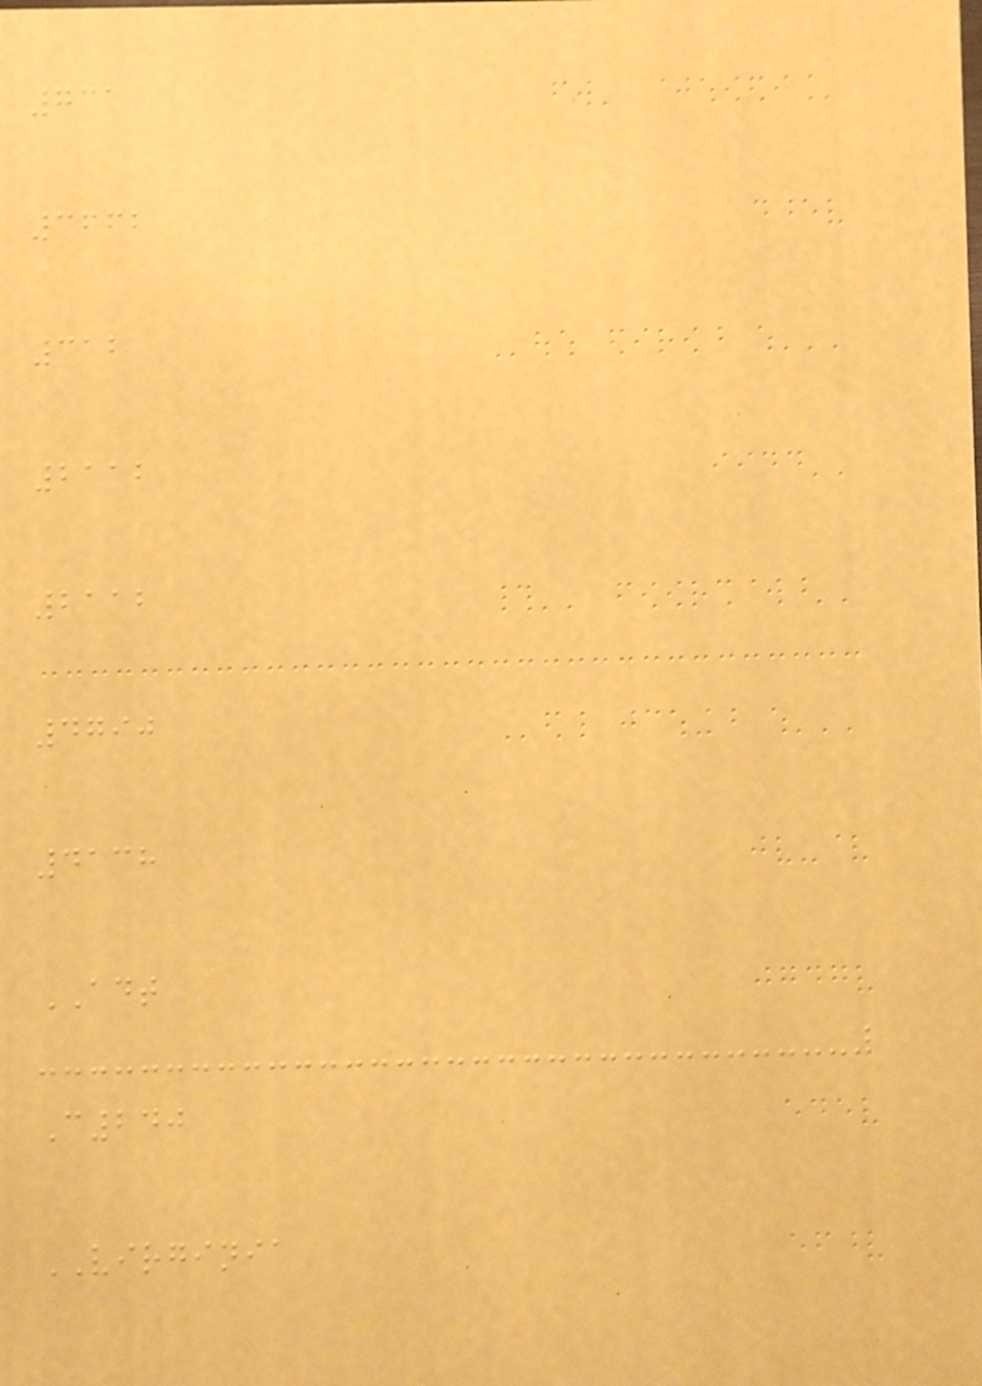731
3662
312
2112
2112
4790
4138
ADT
C240
VIRGINIA
